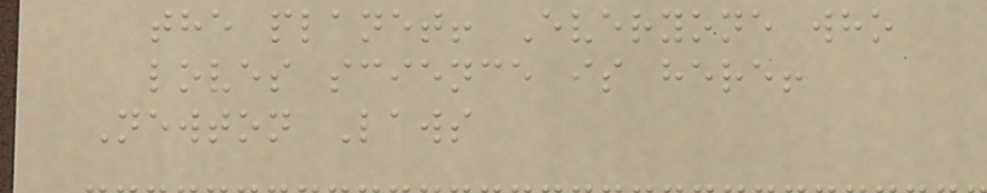the planet! Everyone who
loves science is here!
Newton Laws
